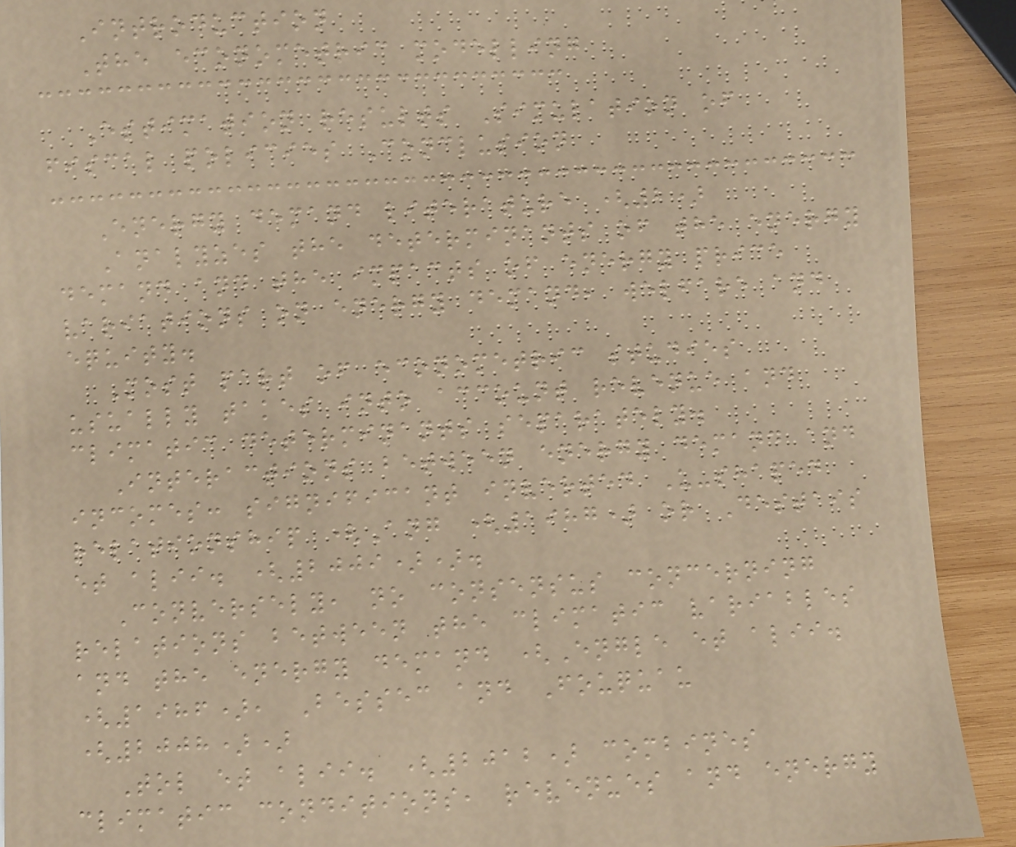Introduction
The econometric modelling
Estimation results Simulation of
fiscal policies Conclusion
Energy demand literature (2)
Analyzes the determinants of the energy
demand and the impacts of energy price
variations on energy demand, welfare and
equity.
Most part of econometric studies
usually takes into account revenue and
climatic determinants separately.
Interactions between energy demand and
incomes: significant inverted U-shaped
relationship (Ang (1987) or Destais
et alii. (2009)).
Conversely, no consensus concerning
relations between the climatic variables
and the energy demand (Engle et alii.
(1986), Bessec and Fouquau
(2008))
Tol et alii. (2012) combines
climatic conditions, revenues and energy
